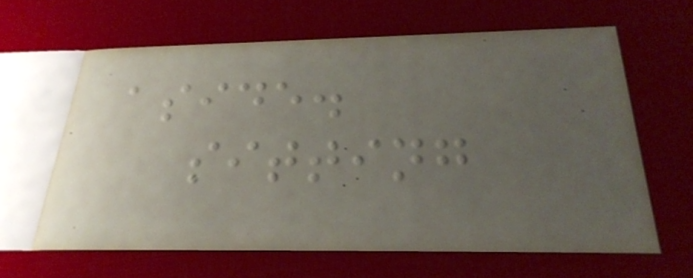aside.
sitting
